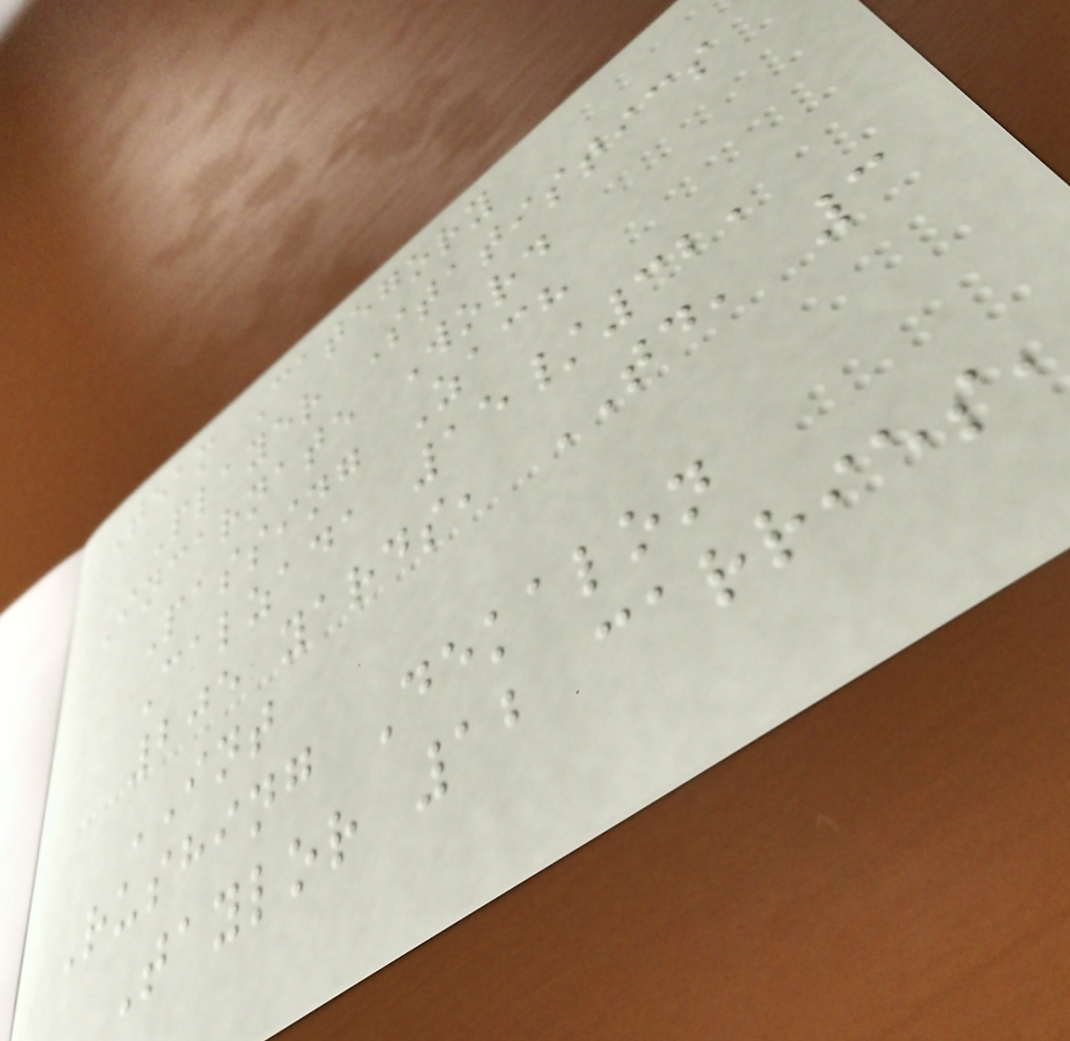Team Category
Player Statistics
Incarnate Word
Passing Zach
Calzada 15/32,
205 yards, TD, 3
INT
Rushing Dekalon
Taylor 12 carries,
